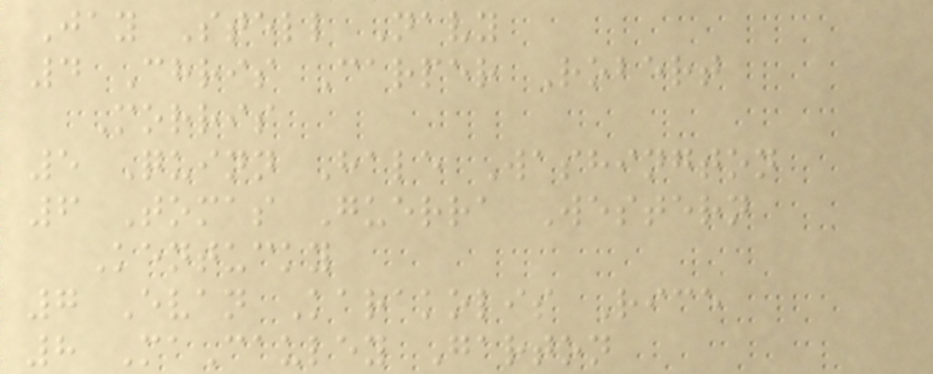Jay Stell Navy
4 Chris Carper Robert
Morris
5 Quinn Hale Washington
6 Tomas Guerra Western
Kentucky
7 Evan Karakolis Rice
8 MaCauley Garton
